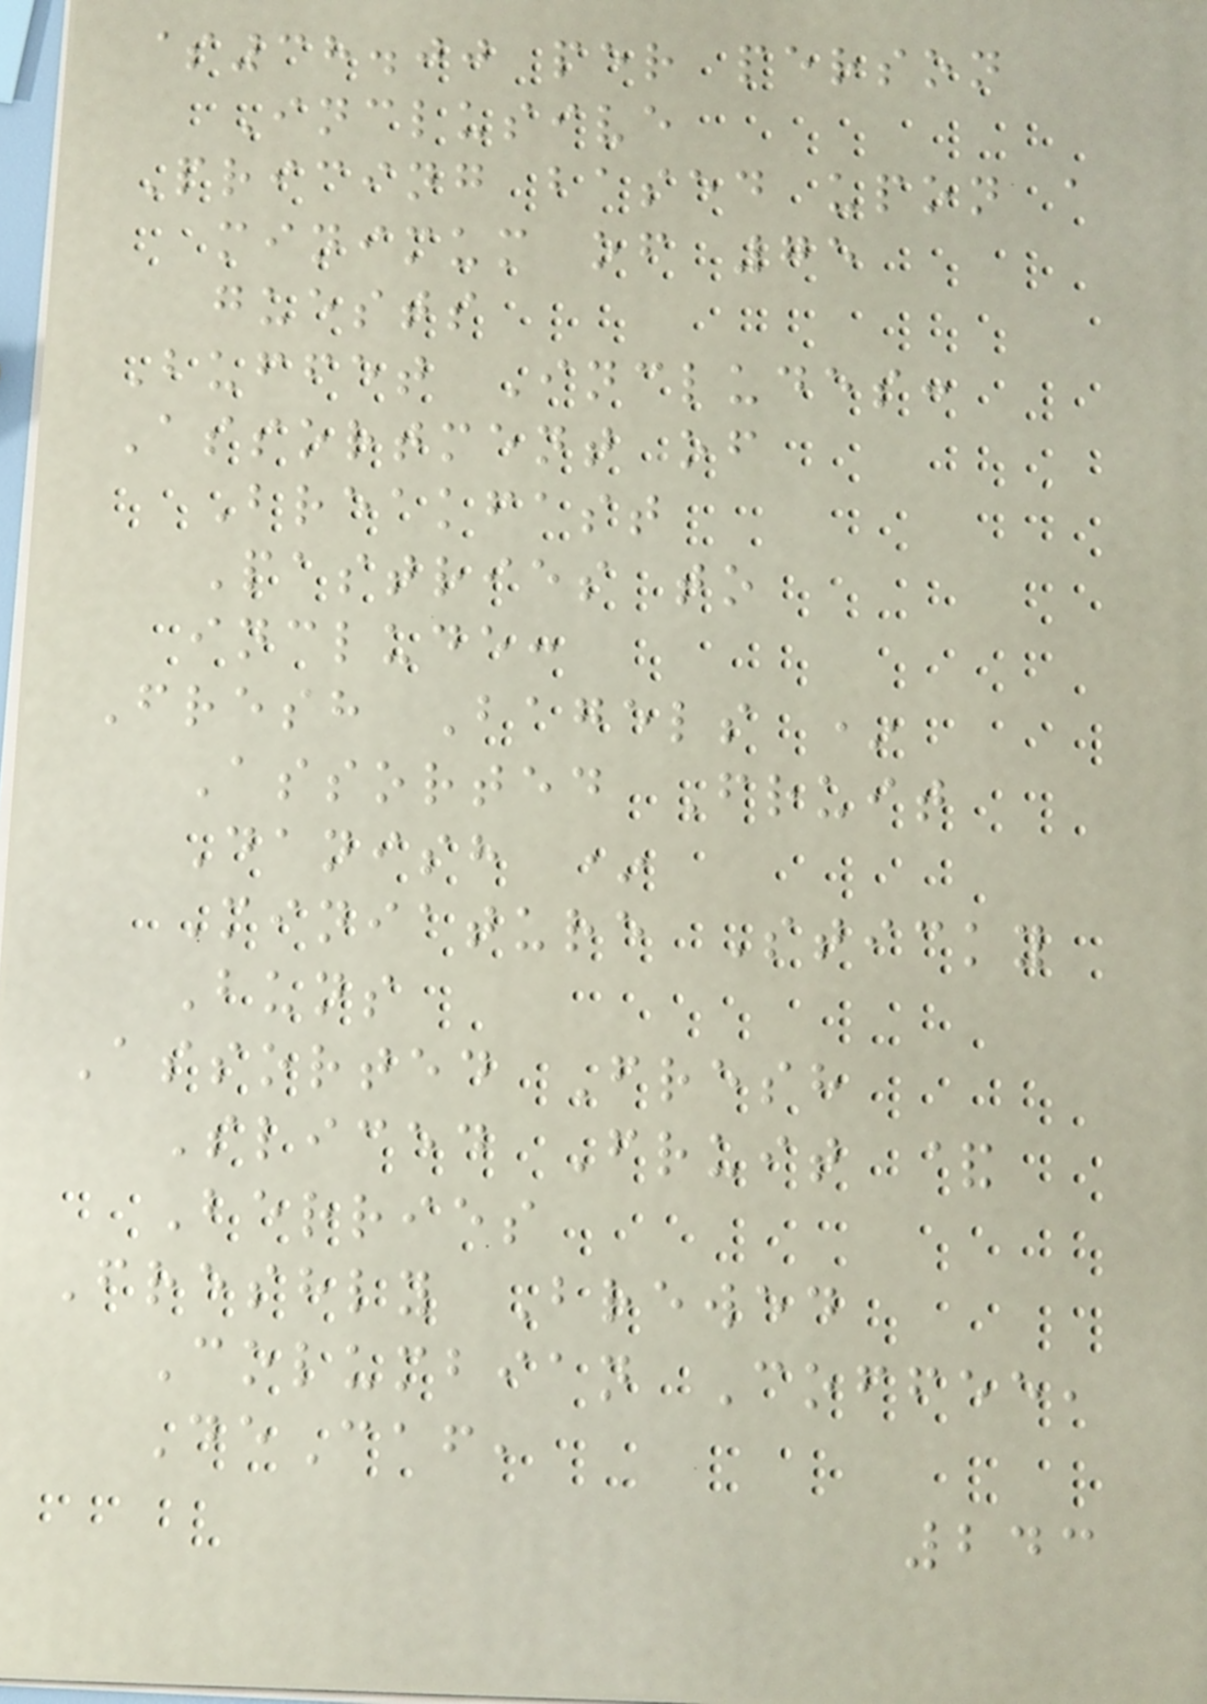$38.00 per person
Inclusive
Pricing based upon a
minimum of 75
guests
Buffet Includes:
Assortment of
Breakfast
Pastries to
include:
Fresh Bagels *
Assorted Fruit
Danish *
Miniature Sticky
Buns
Assorted Fresh
Sliced Fruit &
Berries
Freshly Brewed
Columbian Coffee,
DeCaf,
243
